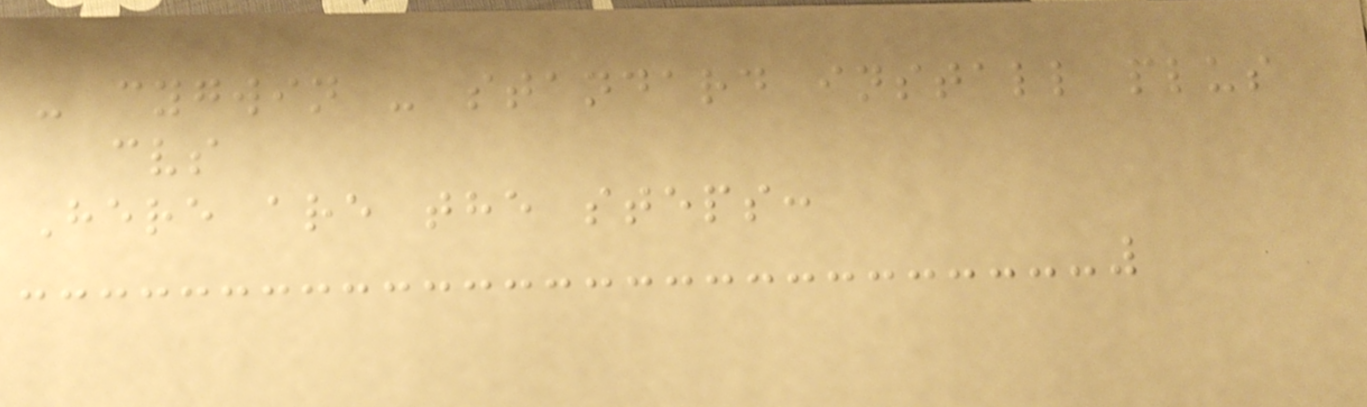- cygwin - standard install plus
cvs
Here are the steps:
